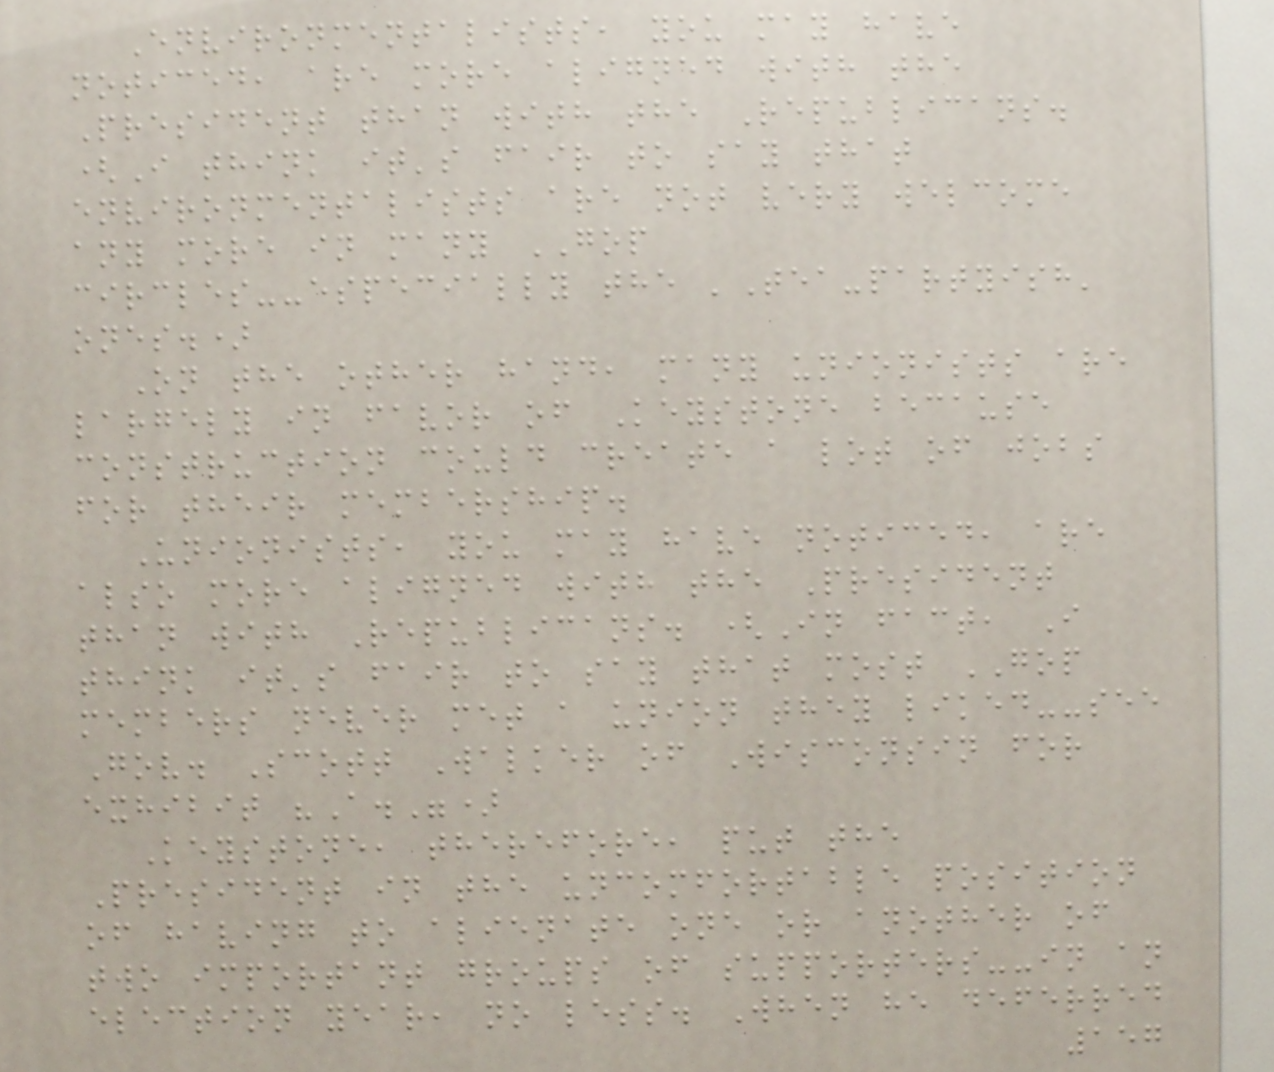Environmentalists, you may have
noticed, are more aligned with the
President than with the Republicans.
(I think it's fair to say that
environmentalists are not very welcome
any more in many GOP
circles--especially the 'Tea-partyish'
ones.)
On the other hand, many unionists are
largely in favor of Keystone because
construction could create a lot of jobs
for their membership.
Unionists, you may have noticed, are
also more aligned with the President
than with Republicans. (In fact, I
think it's fair to say that most GOP
members never met a union they liked--see
Gov. Scott Walker of Wisconsin for
exhibit "A.")
Keystone, therefore, put the
President in the uncomfortable position
of having to alienate one or another of
two important groups of supporters--in an
election year, no less. When he deferred
157
